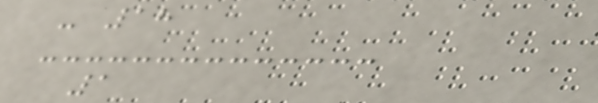- 18
1
